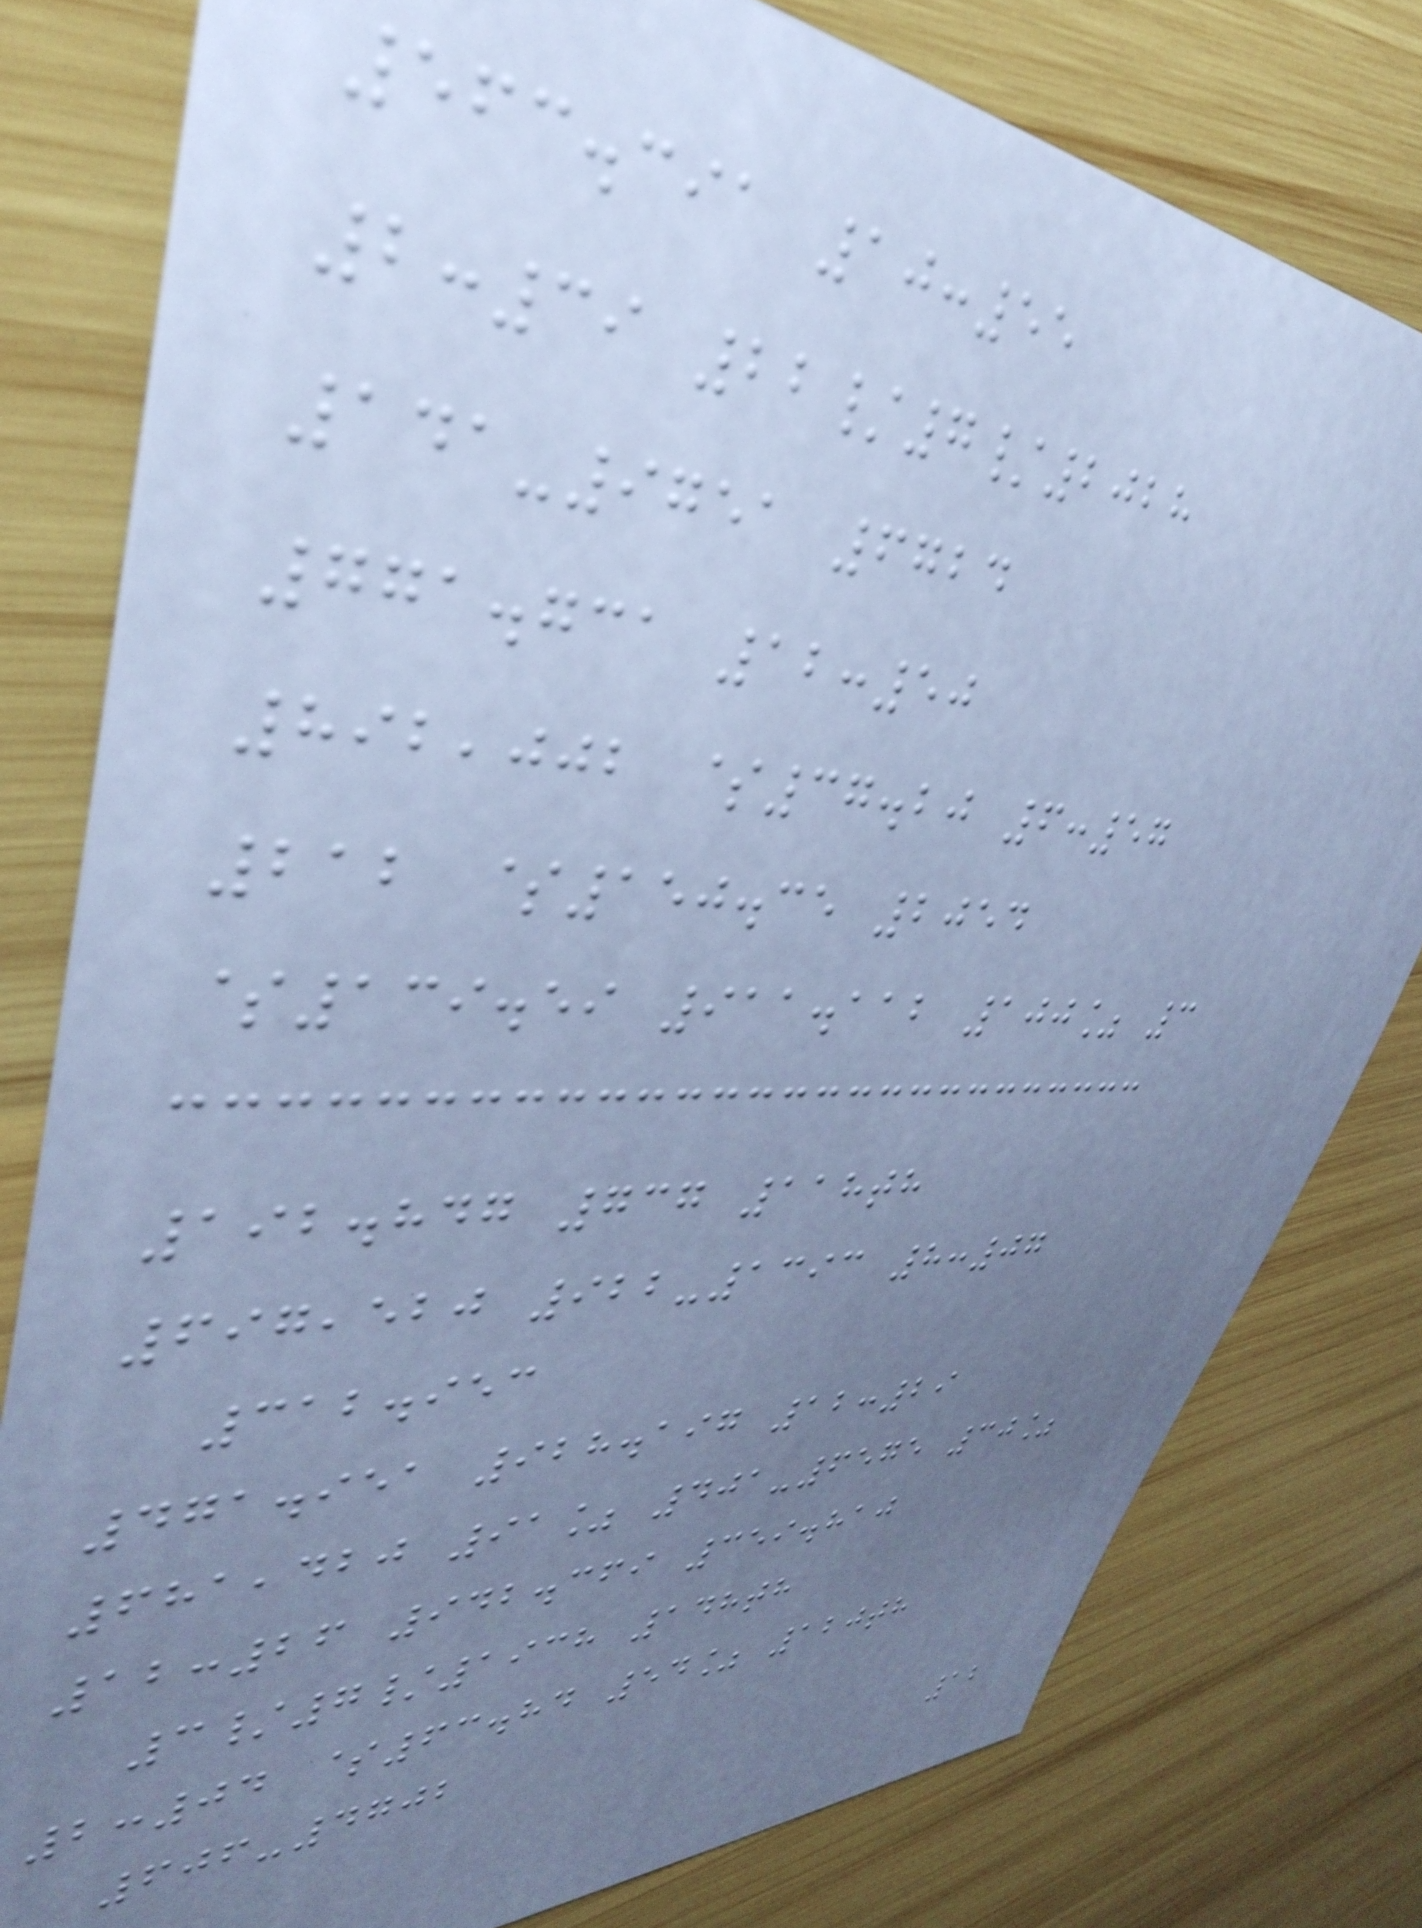563.391 10:55
2:39 22/7/2028
141-9751 6724
771.731 12:50
892,002 $37.20 6:57
212 $150.35 2054
$139.59 911.112 100% 3
192.847 737 118th
697,520 922-1393 8:07
312.953
471.951 928.197 12:29
681,420 91% 401-6575 30%
12:26 942.369 359.810
3/7/1938 148th
2:04 $63.84 54% 120th
606-4702
12
